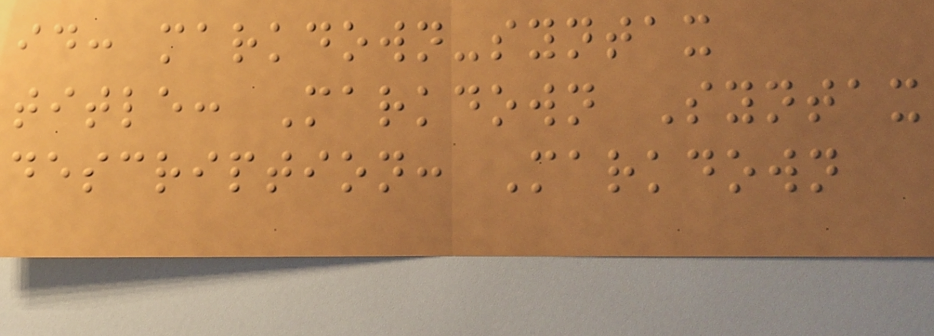id: markdown-syntax
title: Markdown Syntax
description: Markdown
